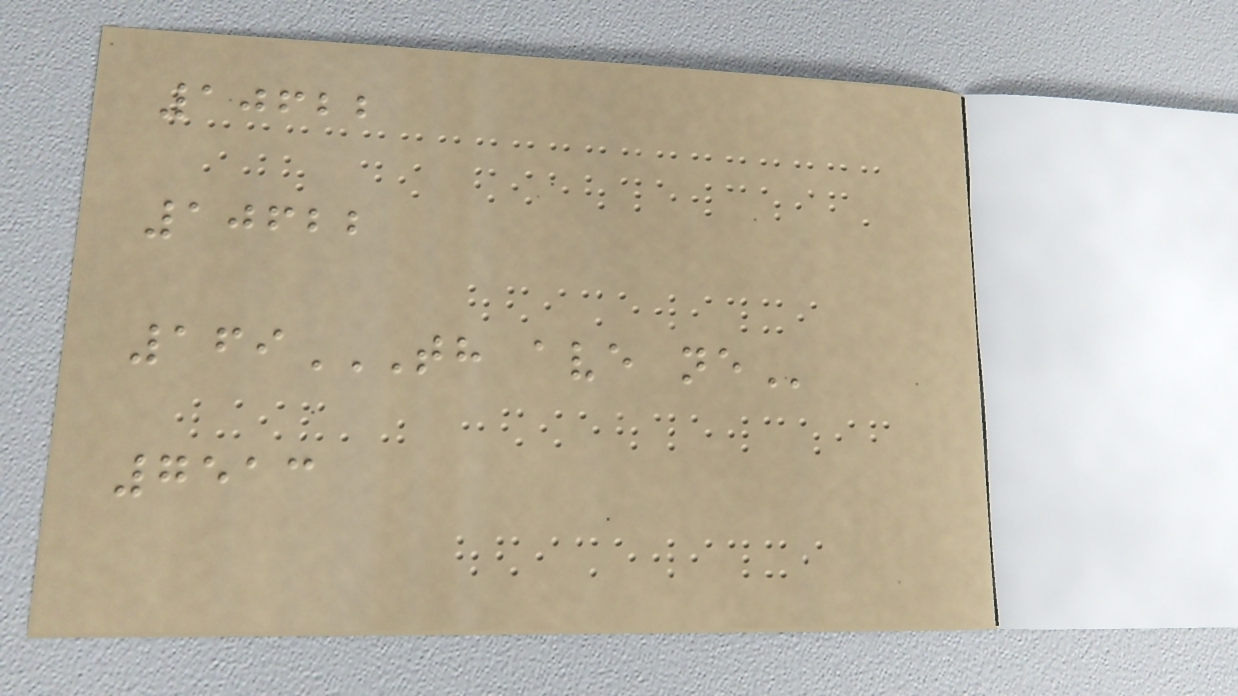10622
10622
169TH AVE NE
7513
